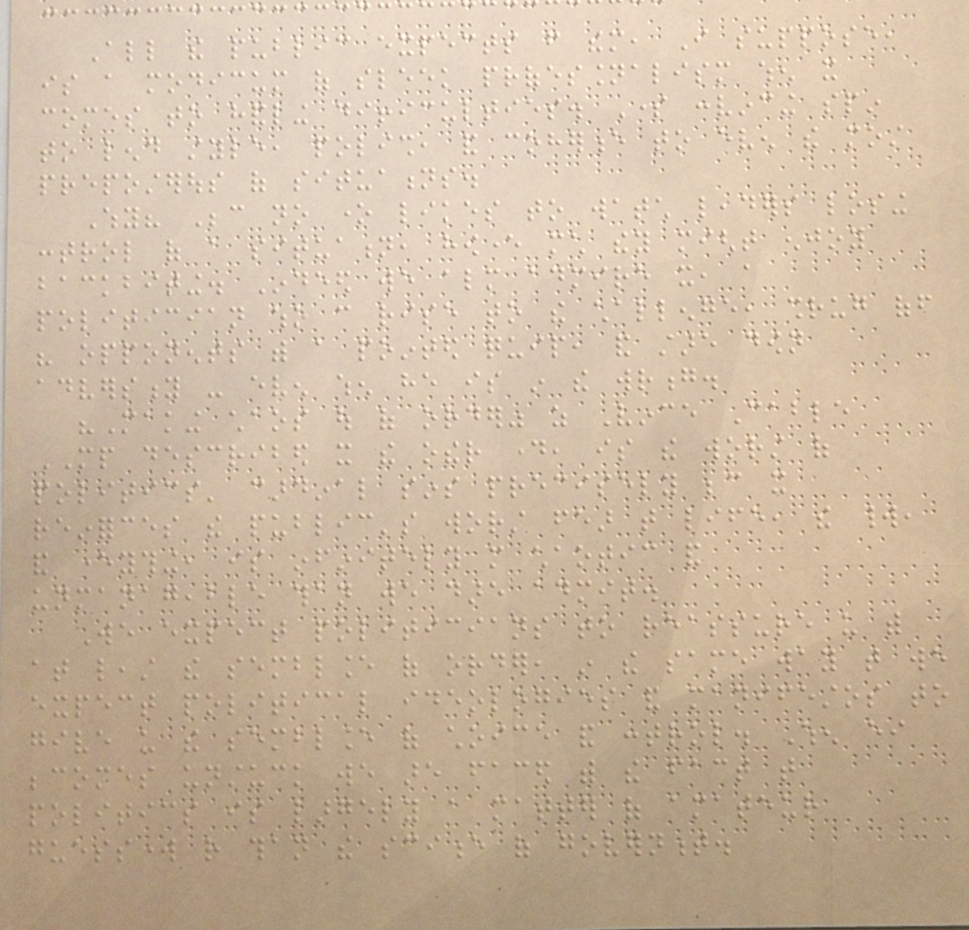All the public expects from them, I suppose,
is a modicum of sleek professionalism when it
comes to handling difficulties. Some convincing spin
to lend style, polish, and coherence to even the most
preposterous of situations.
Why? Because no one likes to watch leaders losing
control of a situation, however much they might enjoy
backbiting. Indeed we almost admire it, a
politician who can rise to the challenge, shrug off
his opponents with a pointed quip, and stare down
adversity - even when he is in the wrong.
"Making chaos out of order" as Vince Cable
MP described it the other day, is the worst of
politics' cardinal sins precisely because it
reinforces the public's worst fear that life, the world,
and everything, is infinitely more chaotic and
unmanageable than we dare admit.
We expect politicians to reassure us with
at least the semblance of order, in the same way that we
expect political ideologies and manifestos to
give us the semblance of choice and control. When either
becomes unstuck we are faced with the fact that
politics is largely a matter of amateur
guesswork rather than the science of government.
